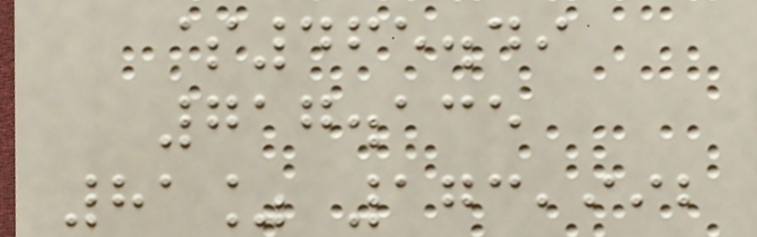$465.49
717.135
81% 173,992
